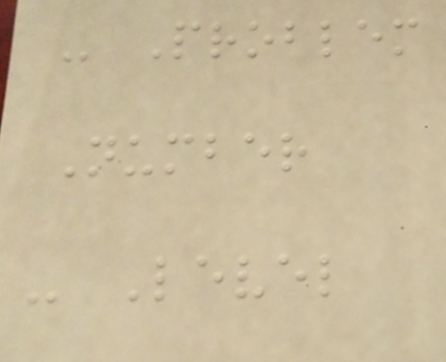- Problem
Number
- Level
